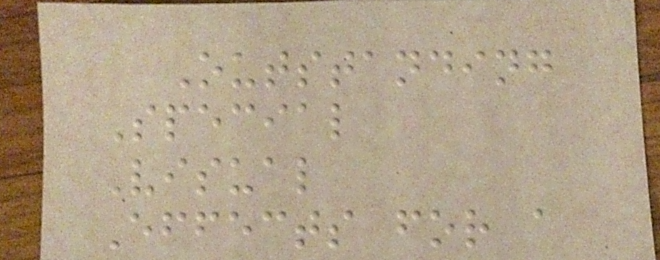Outstanding
Special
Visual
Effects for a
